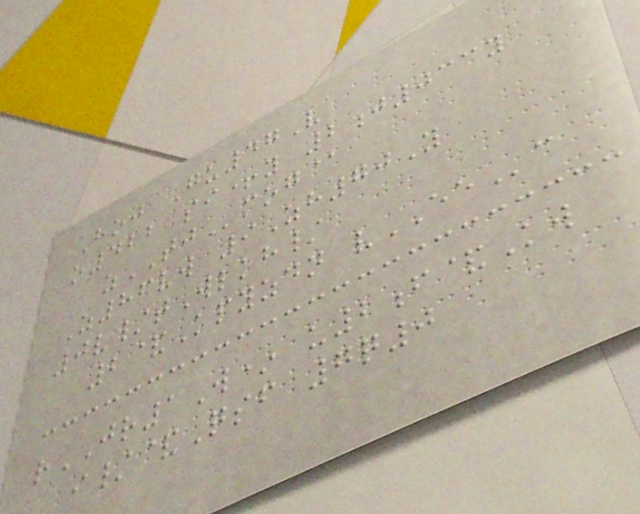Hoj Gu47V
o422 si+y 2j033y
zTJmog@
Z86vw 9Zh70Y
0v/tWlkh/
2&Kpyzdn vEEc
rJR1W* u2f&Kw
i/&Qsf 7q0
